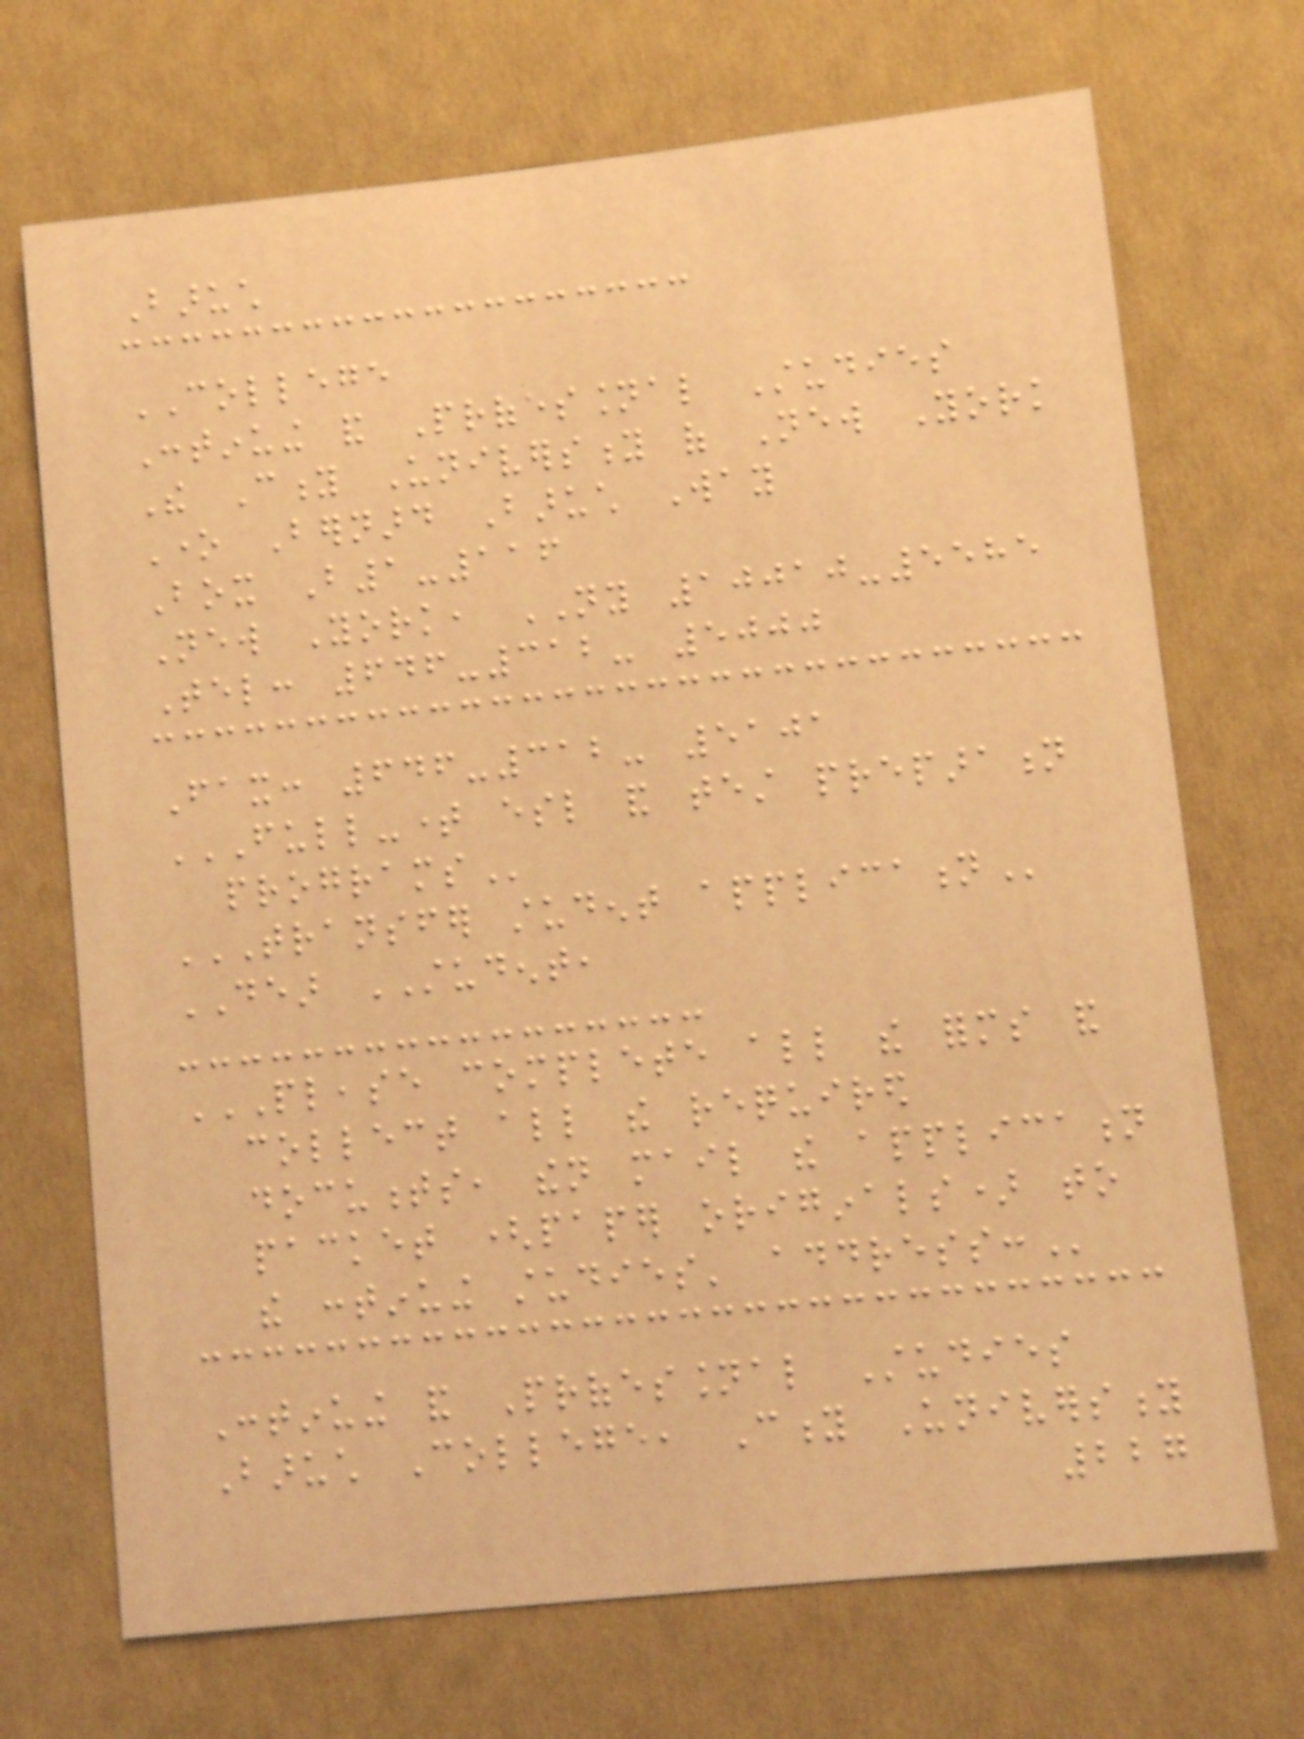Baruch
COLLEGE
Continuing and Professional Studies
The City University of New York
One Bernard Baruch Way
Box B1-116
New York, NY 10010-5585
Tel: 646-312- 5000
Fax: 646-312- 5101
FULL-TIME ESL AND TEST PREPARATION
PROGRAMS
TRANSFER STUDENT APPLICATION
DEAR STUDENT,
PLEASE COMPLETE ALL THE FORMS AND
COLLECT ALL THE REQUIRED
DOCUMENTS, THEN MAIL THE APPLICATION
PACKET (PAPER ORIGINALS) TO
THE CONTINUING STUDIES' ADDRESS:
Continuing and Professional Studies
Baruch College, City University
227
